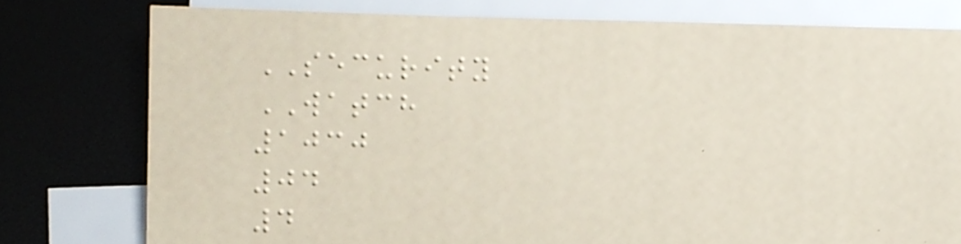SECURITY
WATCH
1030
04
4
